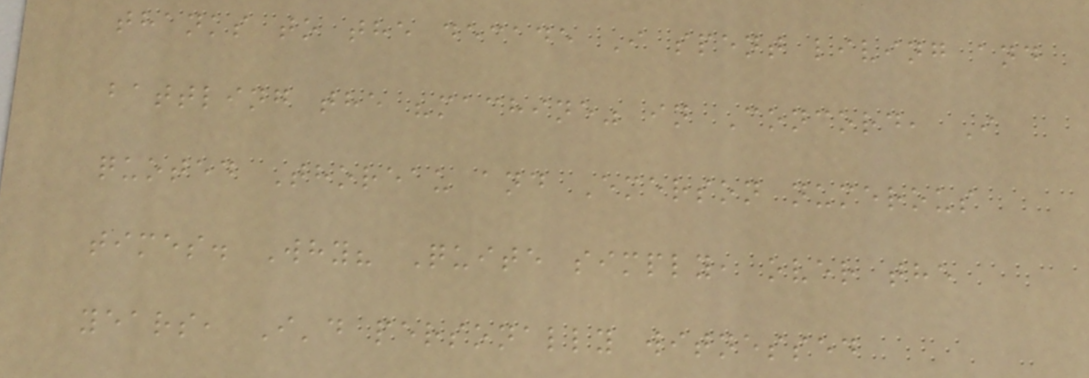thanks to the decade I spent living and
battling the "machine" in Concord, I
quoted Thoreau and Emerson numerous
times. Why? Quite simply, over the
years, I'd personally witnessed
